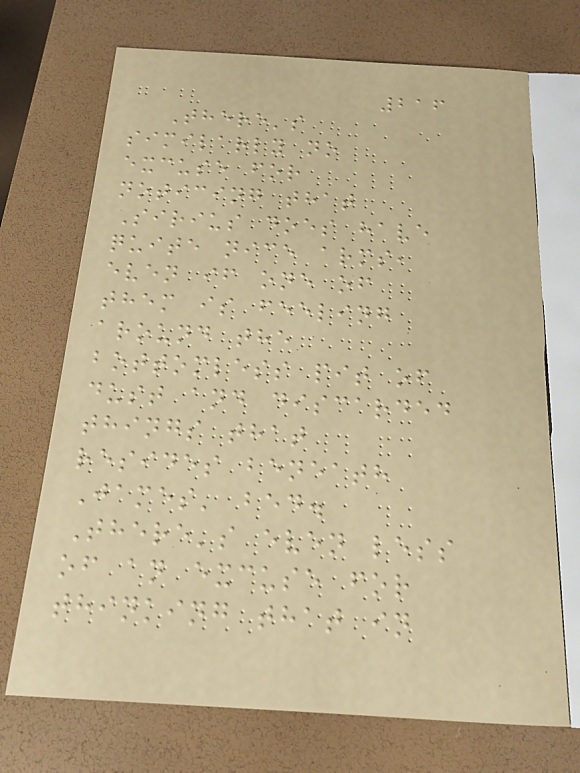216
There's
similarly no
excuse for
noticing that
Sirius does have
quite nice arms,
even if one of
them is feeling
around the
bottomless pit of
dust and discarded
things that
resides beneath
James' bed.
There's even less
of an excuse for
thinking that in
